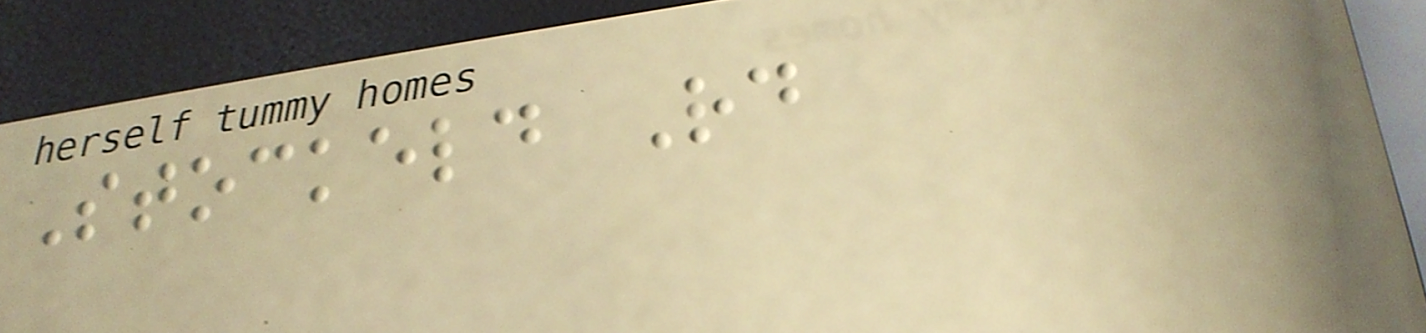Stockeld Rd
